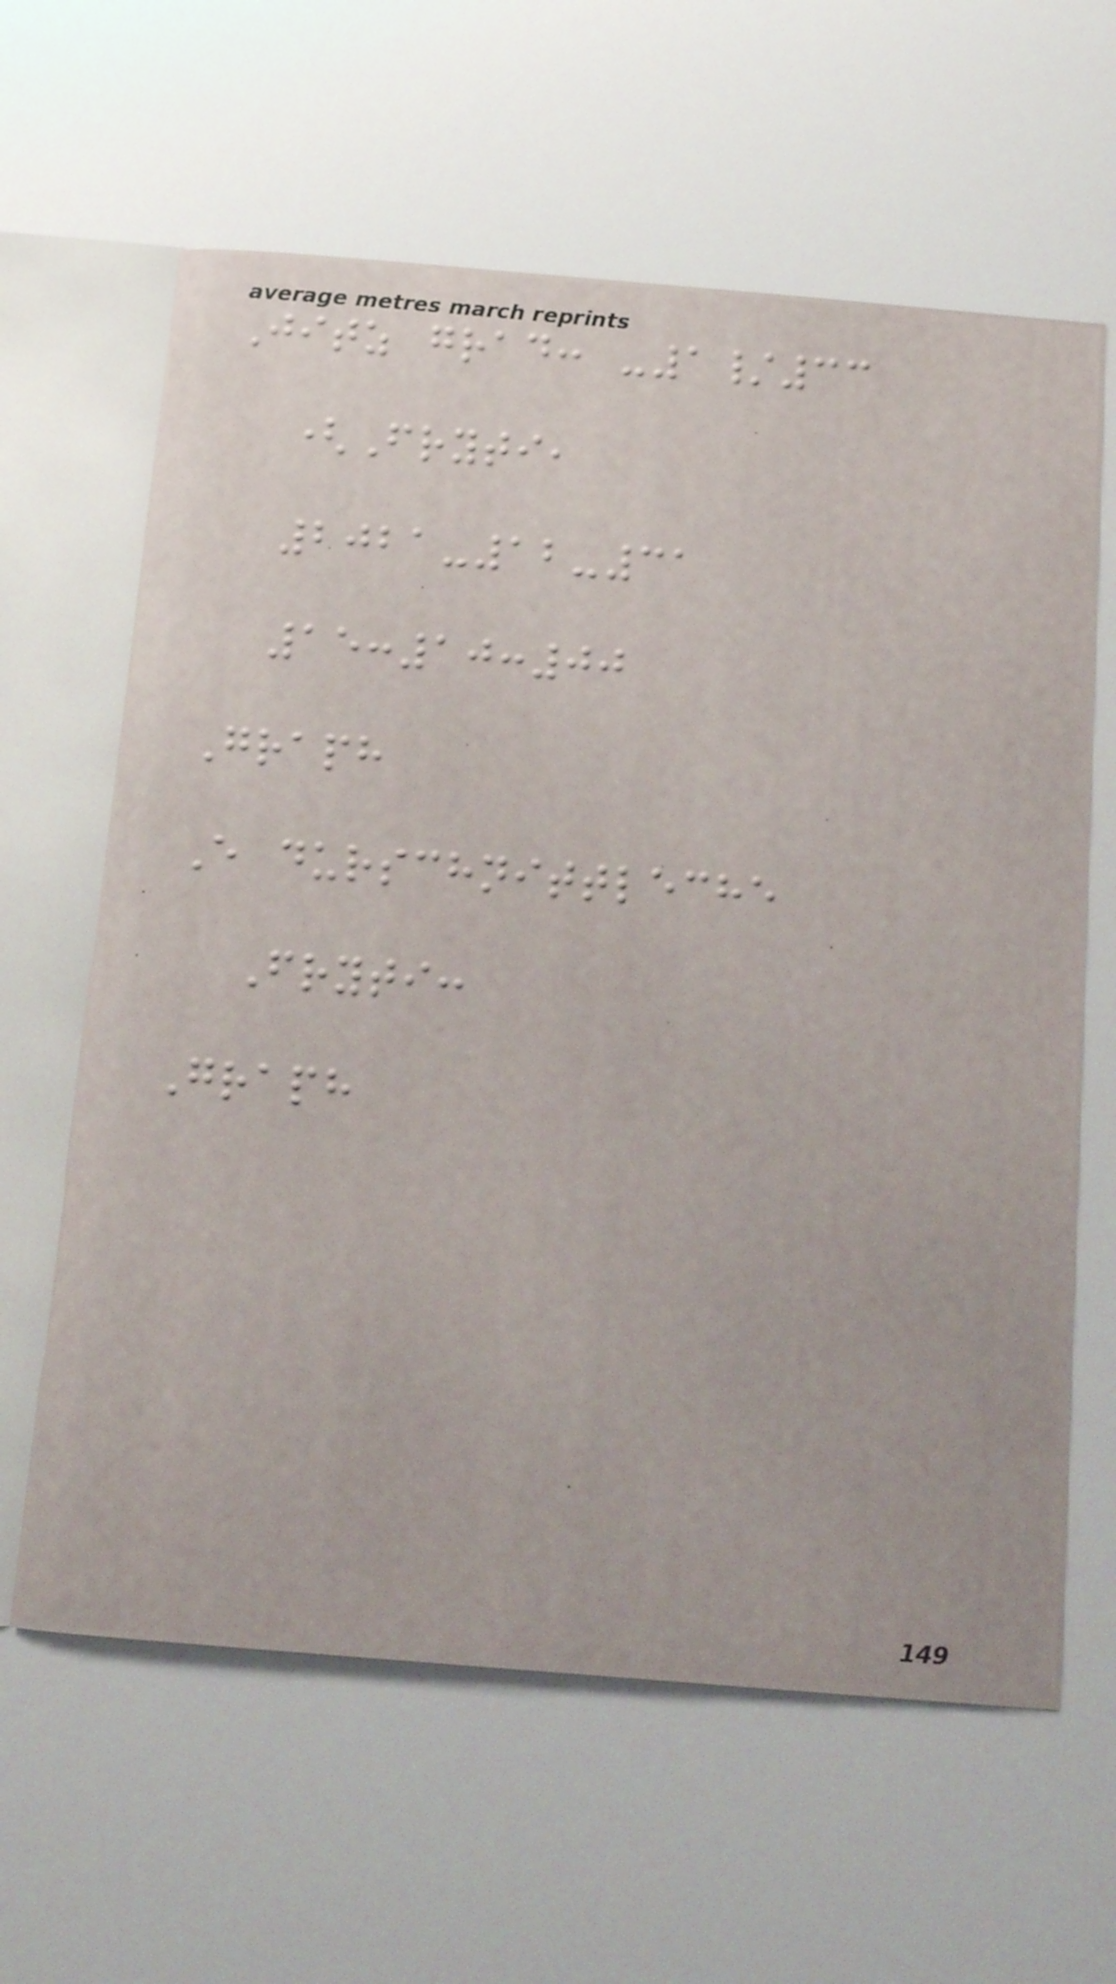Jitz grad: -1/33
(Fryti,
2021-12-31
15:10:00
Graph
E durschnittleche
Fryti:
Graph
